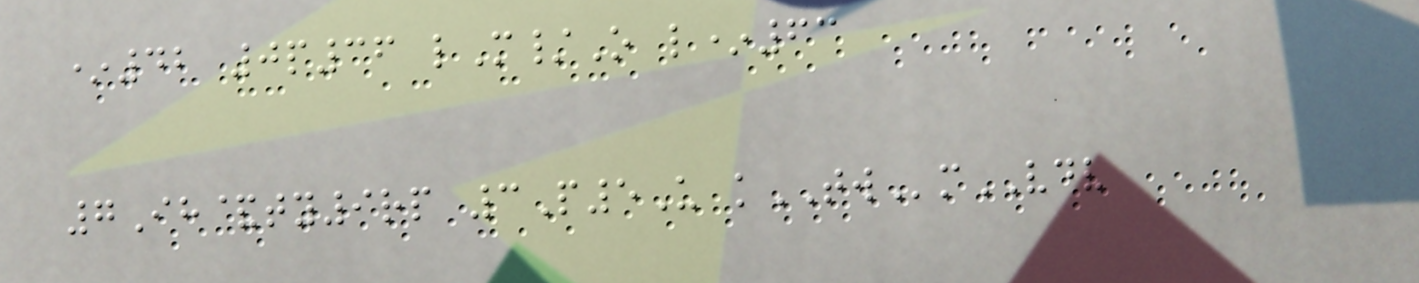*42 0p36 lM/O l*63
7Ih&ty9rp 3P5U kTWmVDV
